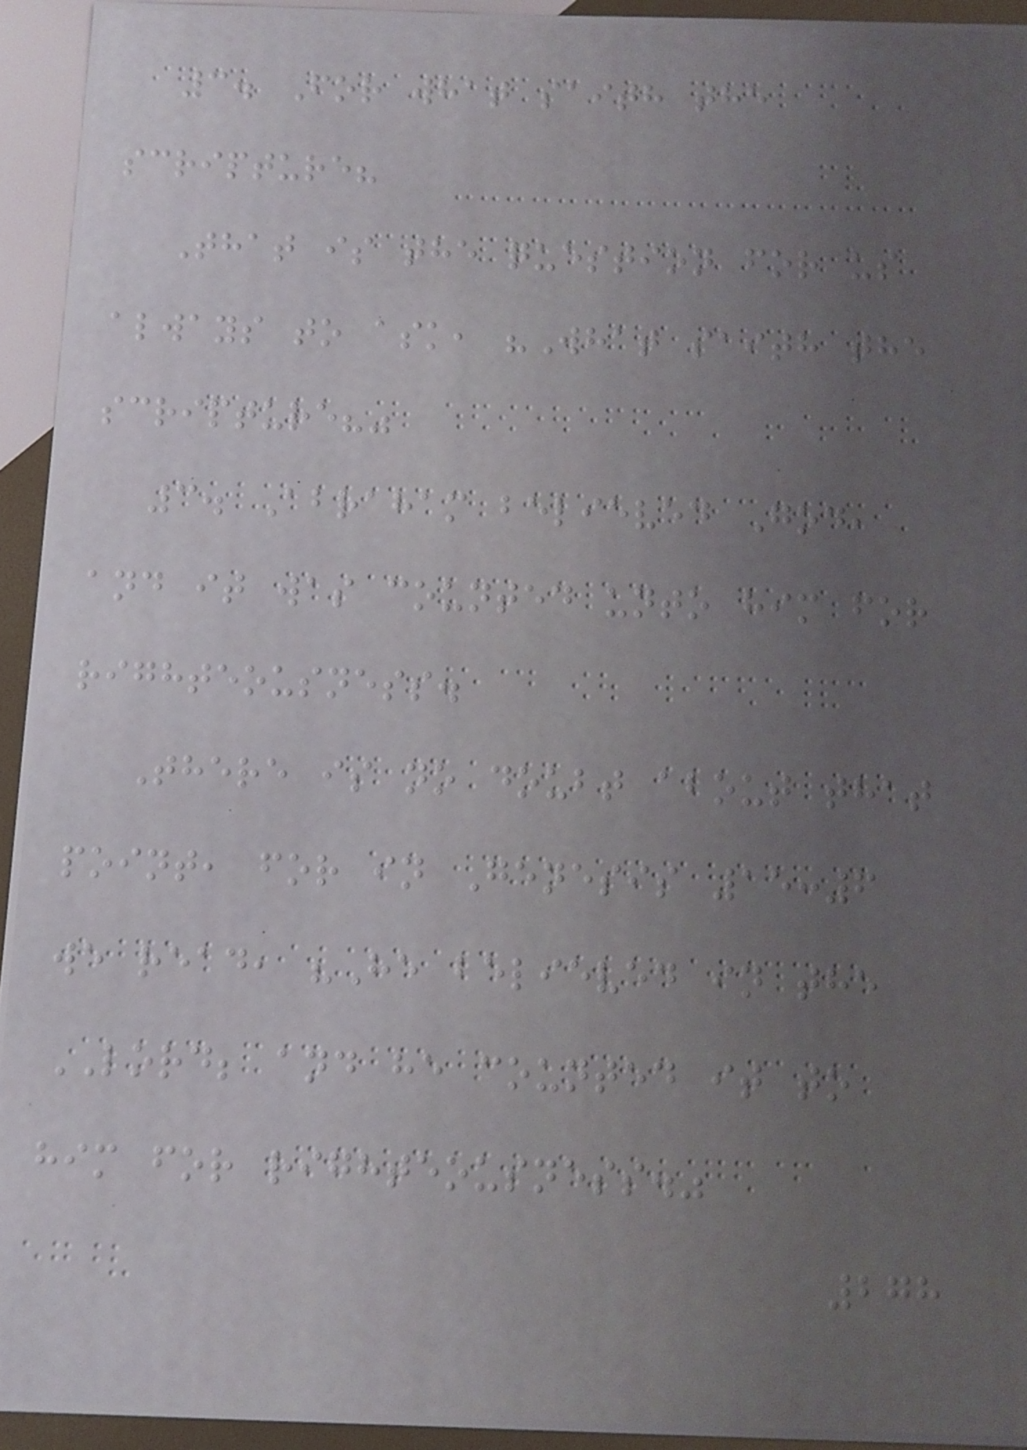3. For what saith the
scripture?
That is the question for us
always to ask, "What saith the
scripture?"
3. Abraham believed God,
and it was counted unto him for
righteousness.
There is no doubt about that
point, for in Genesis 15:6
we read, "He believed in the
LORD; and he counted it to
him for righteousness."
278
